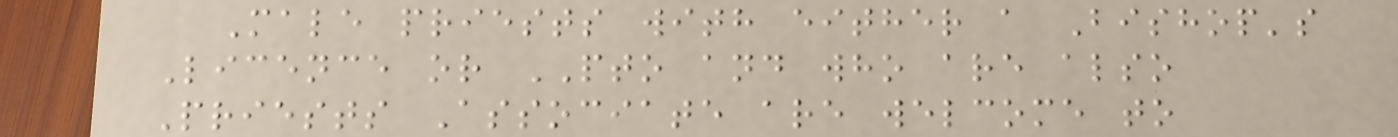Male priests with either a Bishop's
Licence or PTO and who are also
Priests Associate are welcome to
